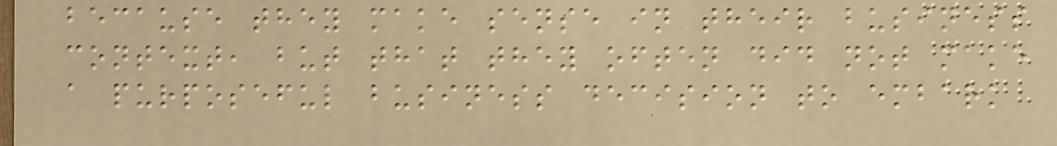because they make sense in their business
context, but that they often did not make
a purposeful business decision to embark
